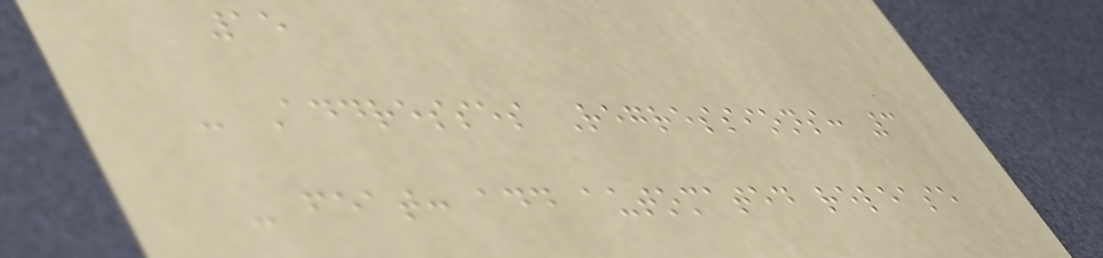15
- Addresses Regressions: 3
- feat: add automated release
